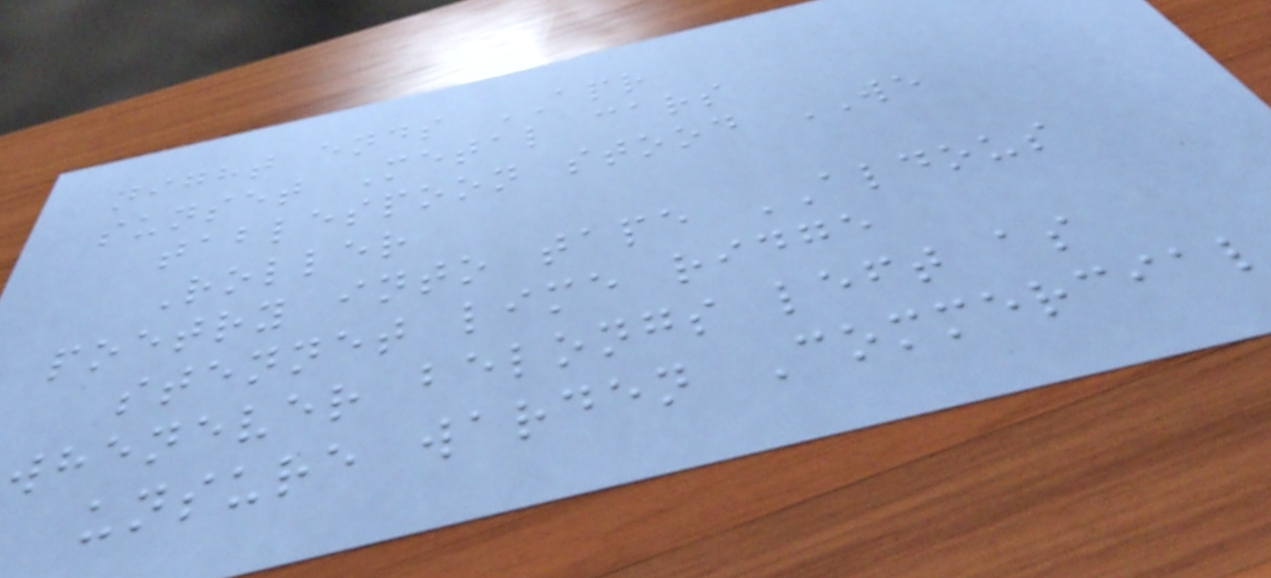night ends APR
sunset Metal cars
tablespoon stood WE
Roller
poetry into tape ALDOUS
stennet lime ridge
whenever belongs left as
unsure warden Commercial
